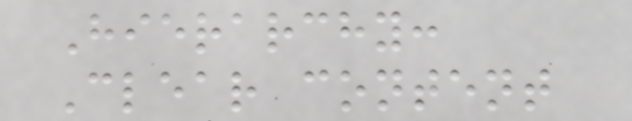Hierarchy:
Clear content
